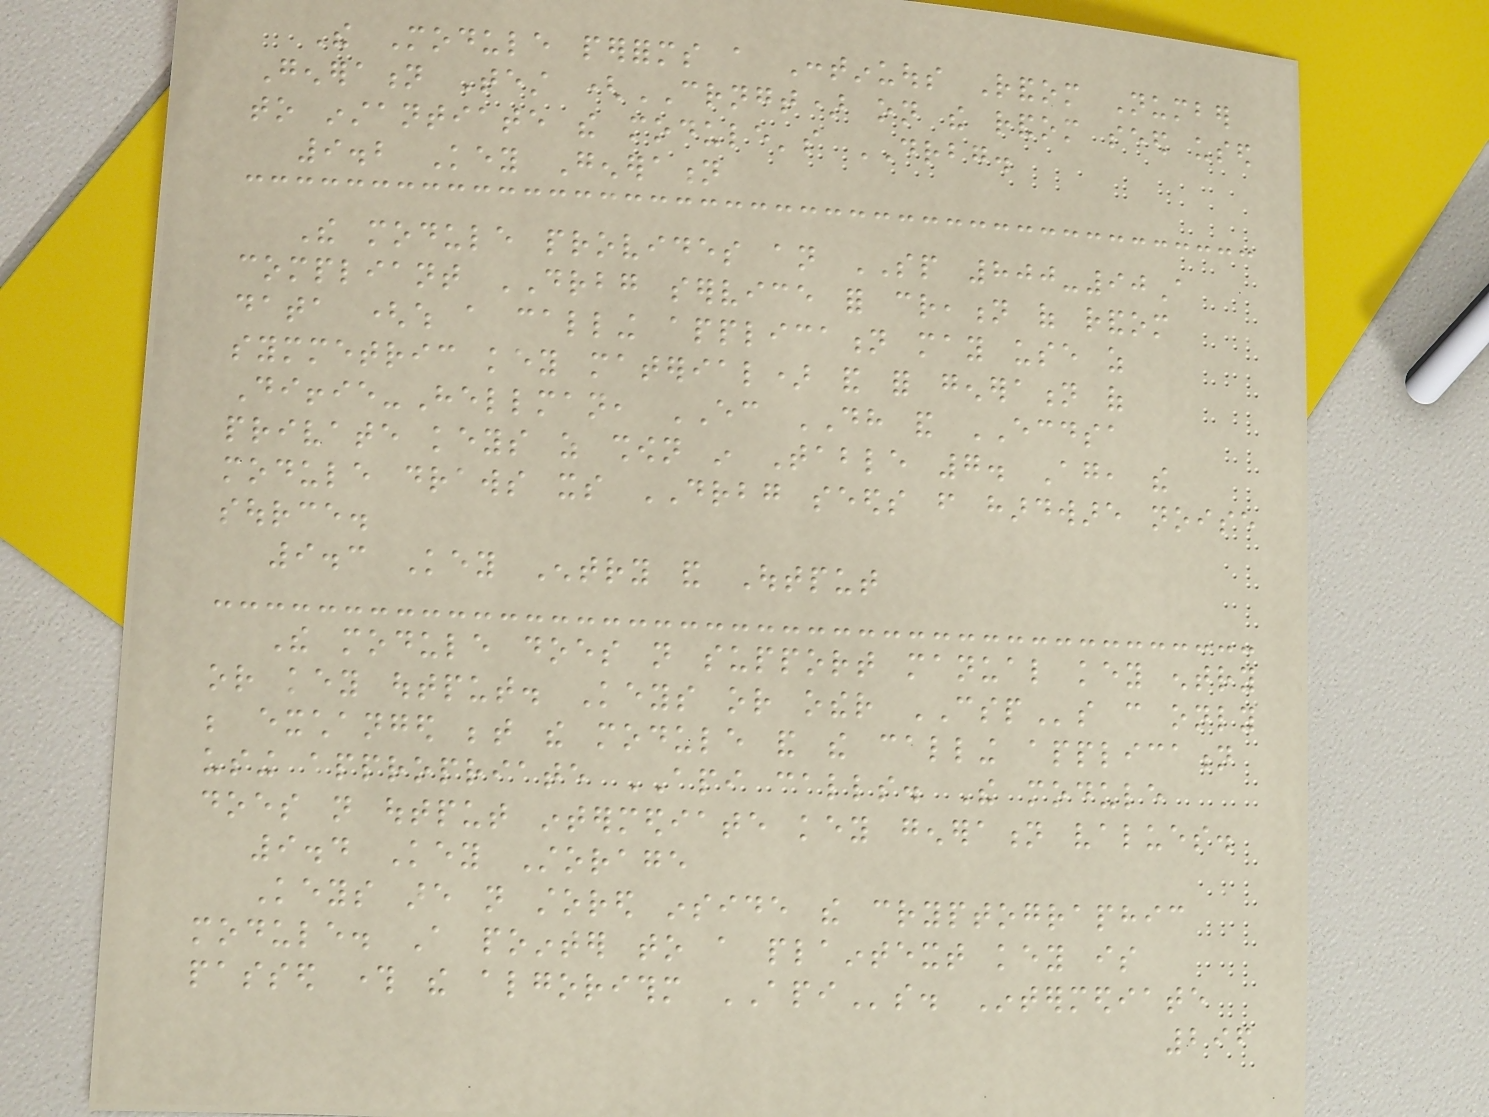The Module performs a Continuous Random Number
Generation Test (CRNGT) on the random seed used
to instantiate the module's DRBG.
9.2 Key Generation
The module provides an SP 800-90A
compliant DRBG service for creation of random
data (which a calling application may use as
symmetric key material) and for generation of
Diffie-Hellman, EC DH and ECDSA
private keys as shown in Table 7. Again, the
module draws its DRBG seeds from hardware noise
source.
9.3 Key Entry and Output
The module does not support manual key entry
or key output. Keys or other CSPs can only
be exchanged between the module and the calling application
using appropriate API calls. The module
does not output intermediate key generation values.
9.4 Key Storage
Keys are not stored inside the cryptographic
module. A pointer to a plaintext key is
passed through the algorithm APIs. Intermediate
296
